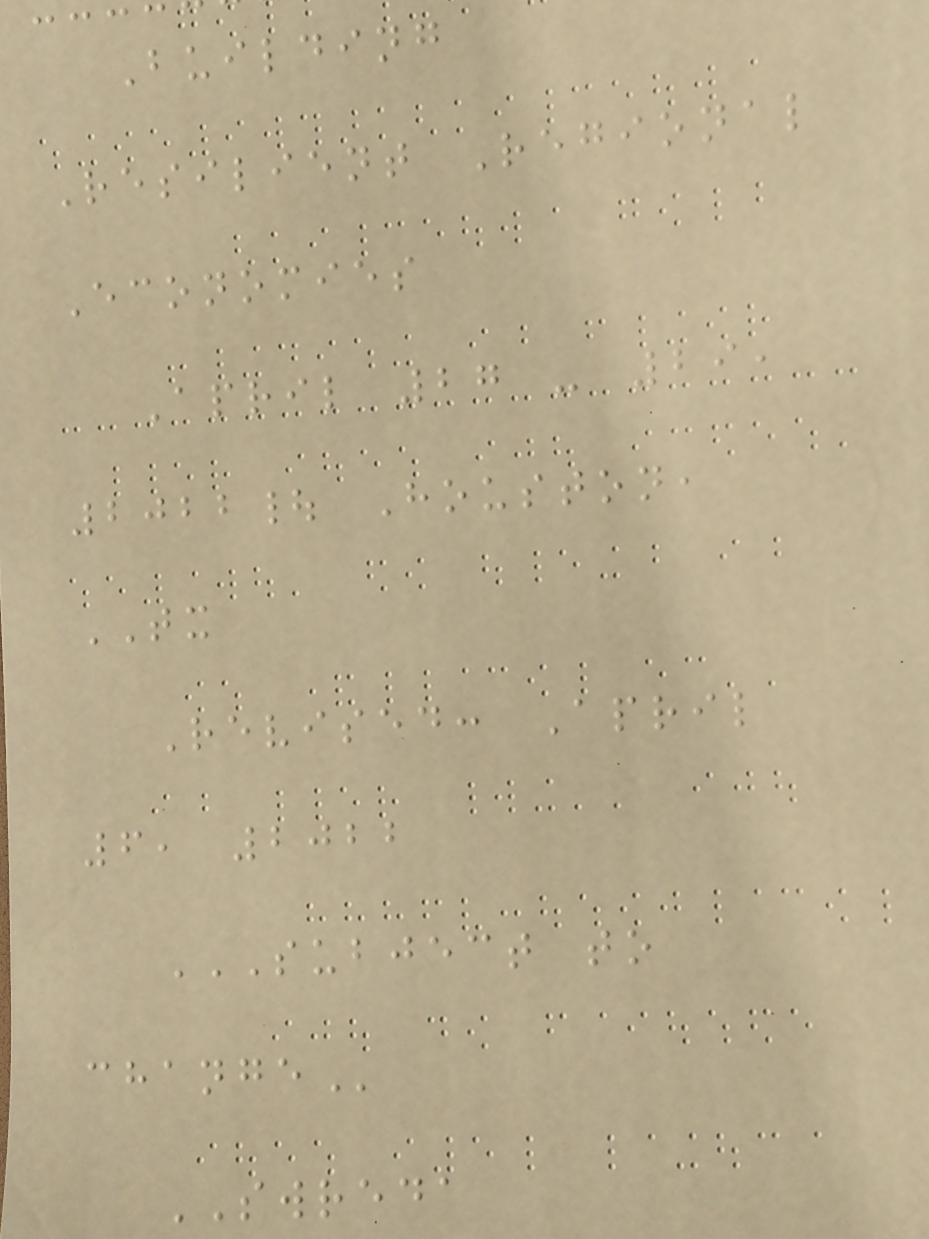Building
Resilient Regional
Economies
April 27 - 29,
2022| Houston,
TX
Revised: April
6, 2022
SUBJECT TO
CHANGE
SWREDA
